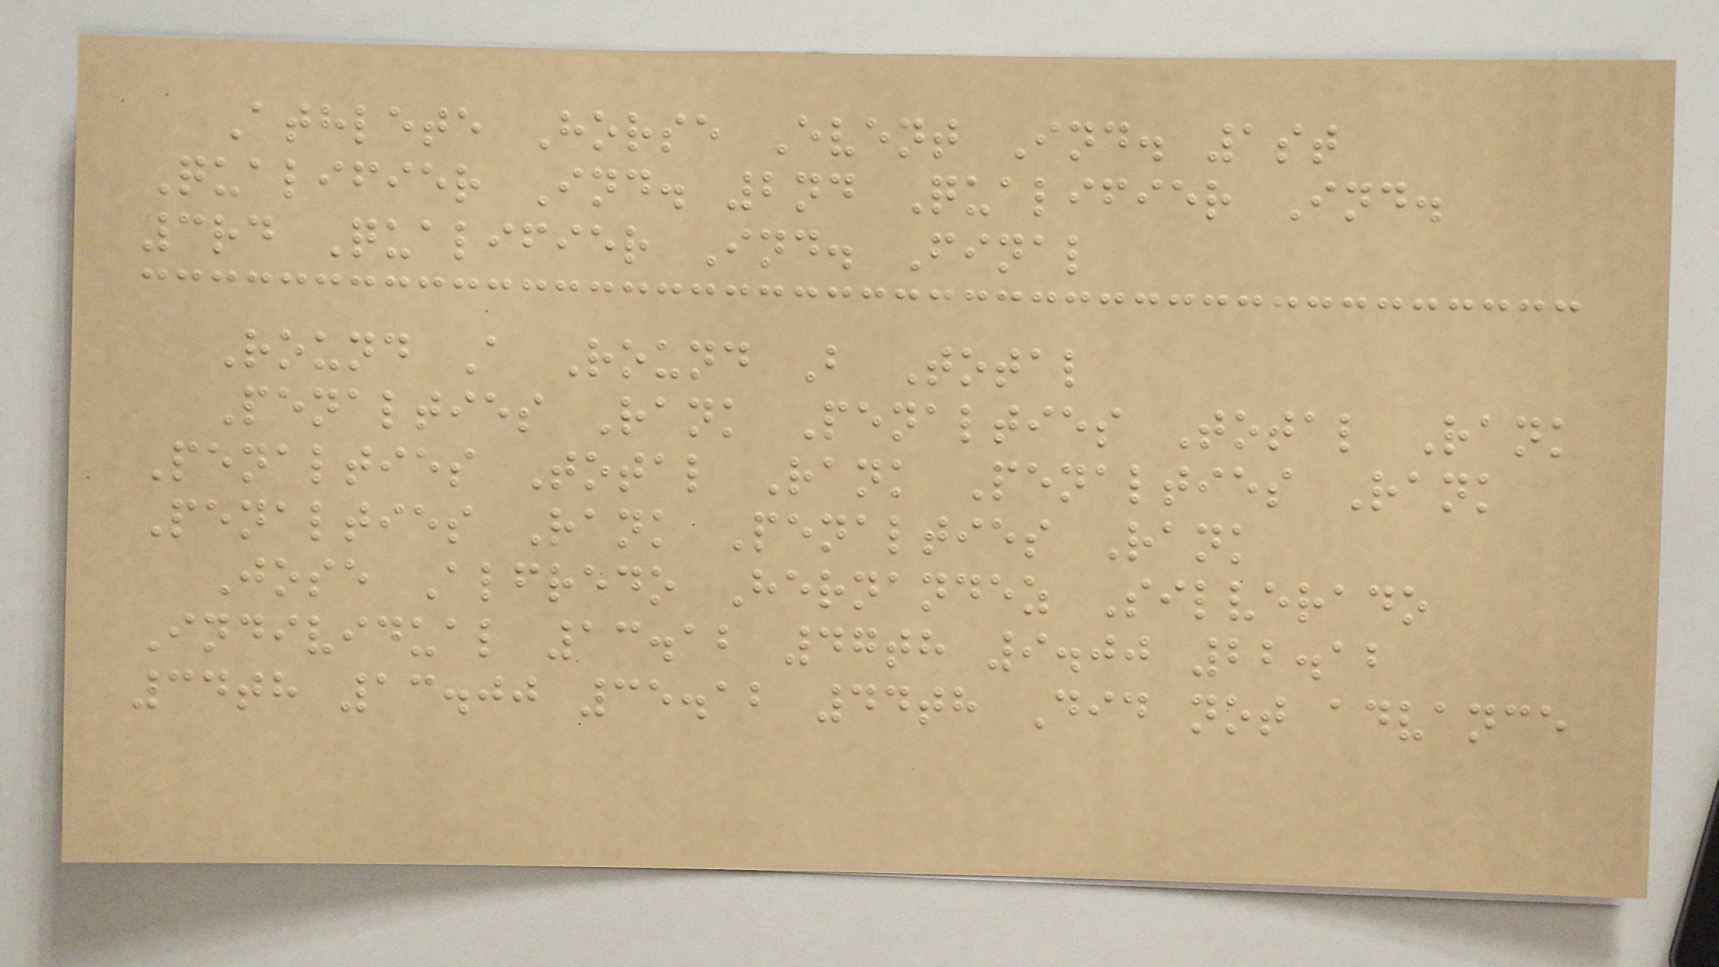Athlete Horse Event Ind. 1st
Qualifier Ind. 2nd Qualifier Ind.
3rd Qualifier Ind. Final
Round A Round B Total
Penalties Rank Penalties Total Rank
Penalties Total Rank Penalties Rank
Penalties Rank Penalties Rank
Jose Alfredo Hernandez Silverado
Individual 13.12 47th 9.00 22.12
34th 13.00 35.12 44th Did not advance
